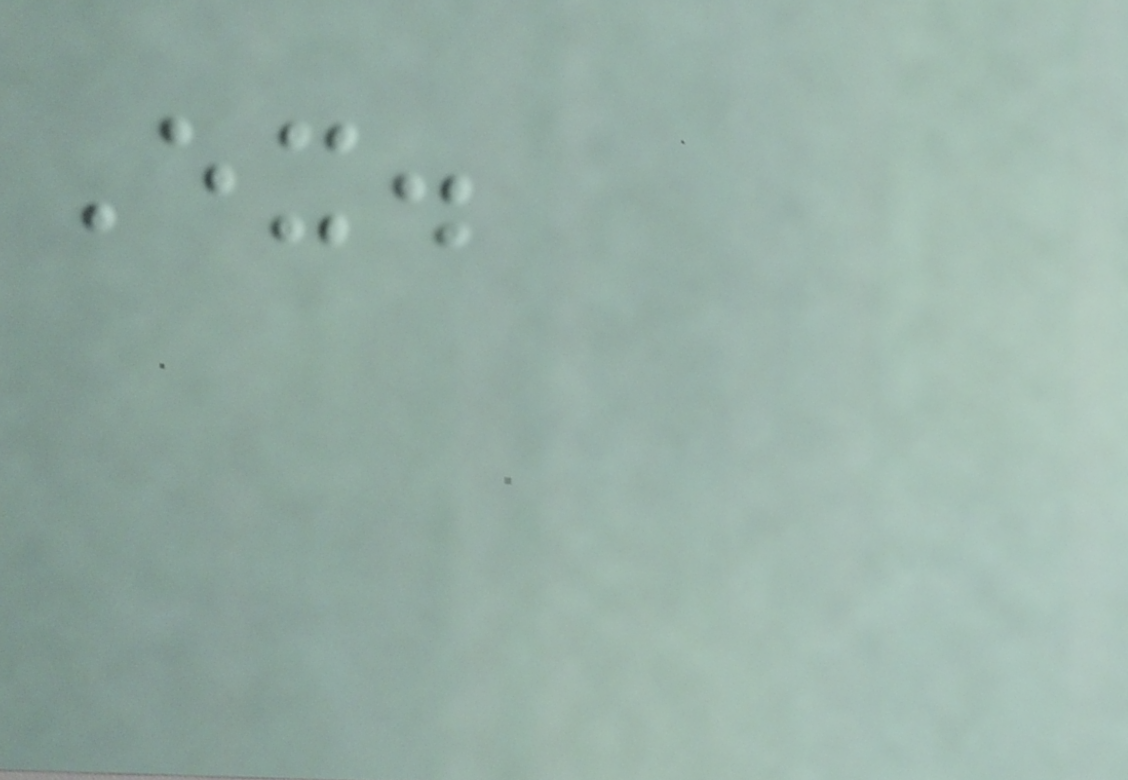Ex.
